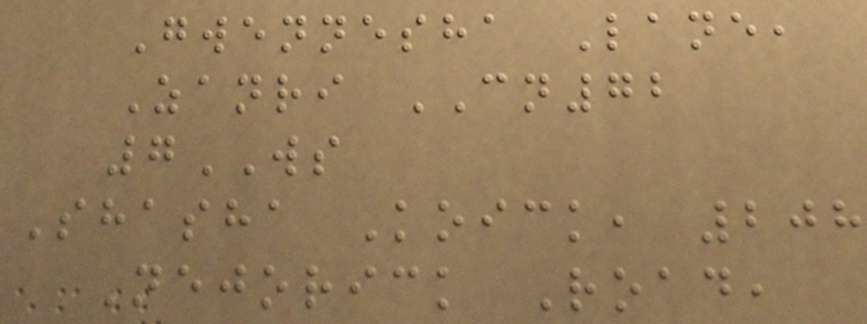Gwennesha Lane,
Zanri CN72
7WS
Shasha Koick, 208
Nejorick Road,
